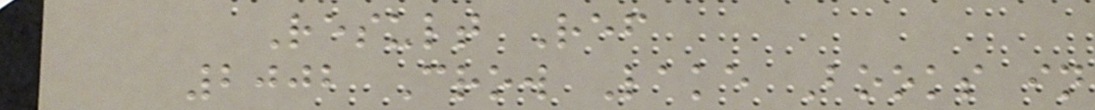Result Ref
2002 Crow Lake Books in
